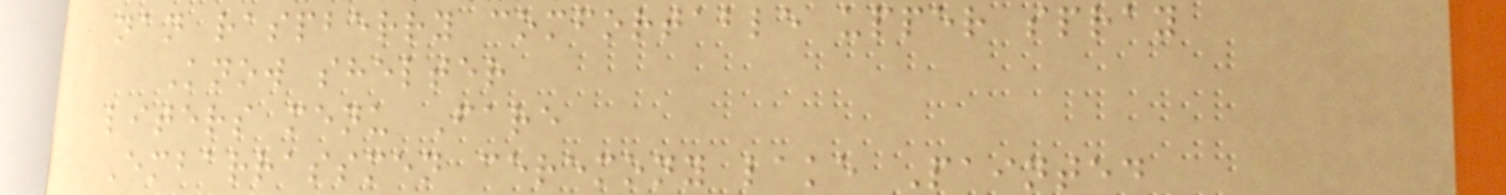nan raspberry comfortable upper spray
Know shelter
liters menu Fare
Embarrassmen ceremony lake Painted
